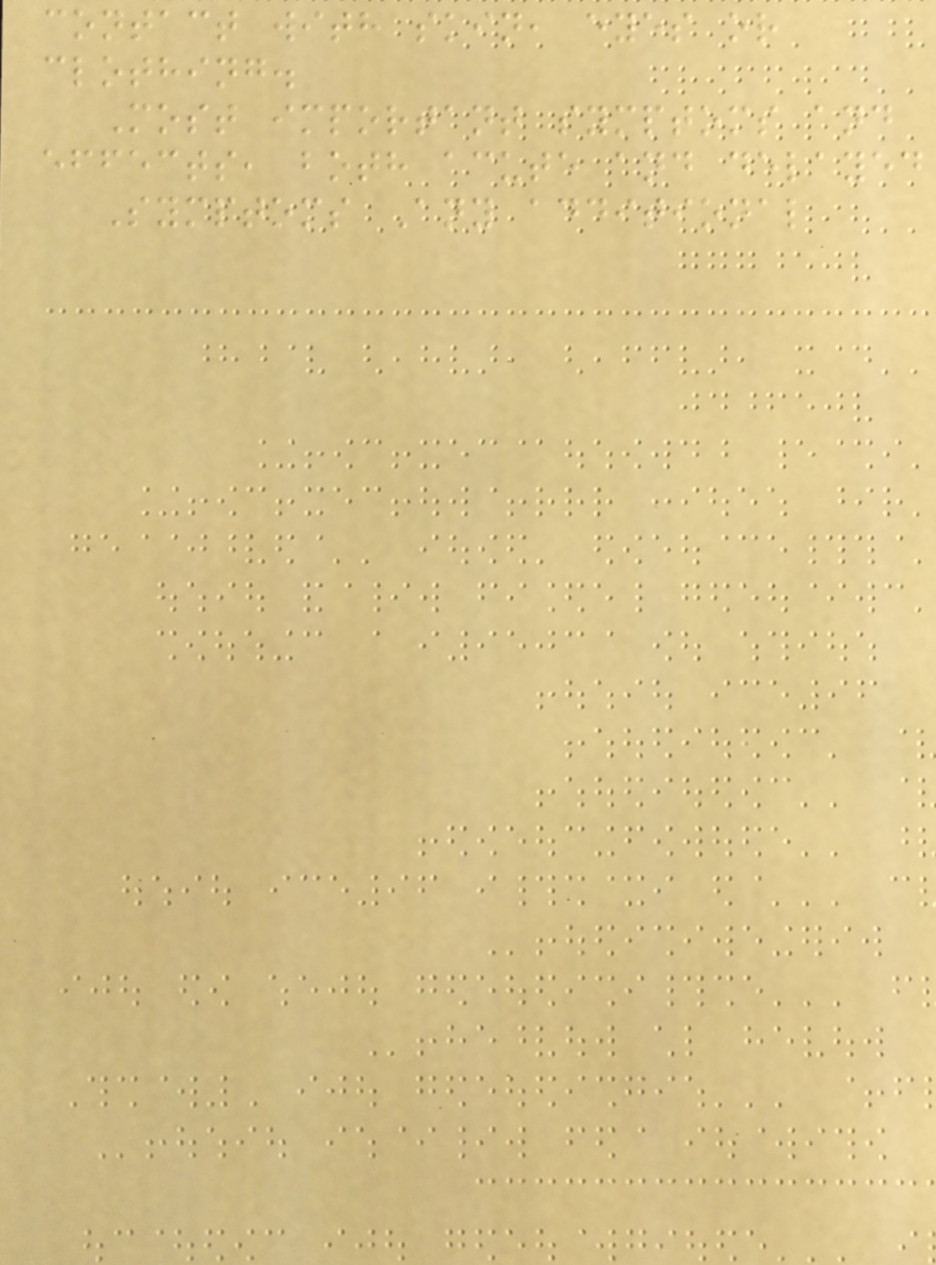contact with skin, eyes or
clothing.
Most important symptoms and
effects, both acute and delayed
Symptoms Any additional
